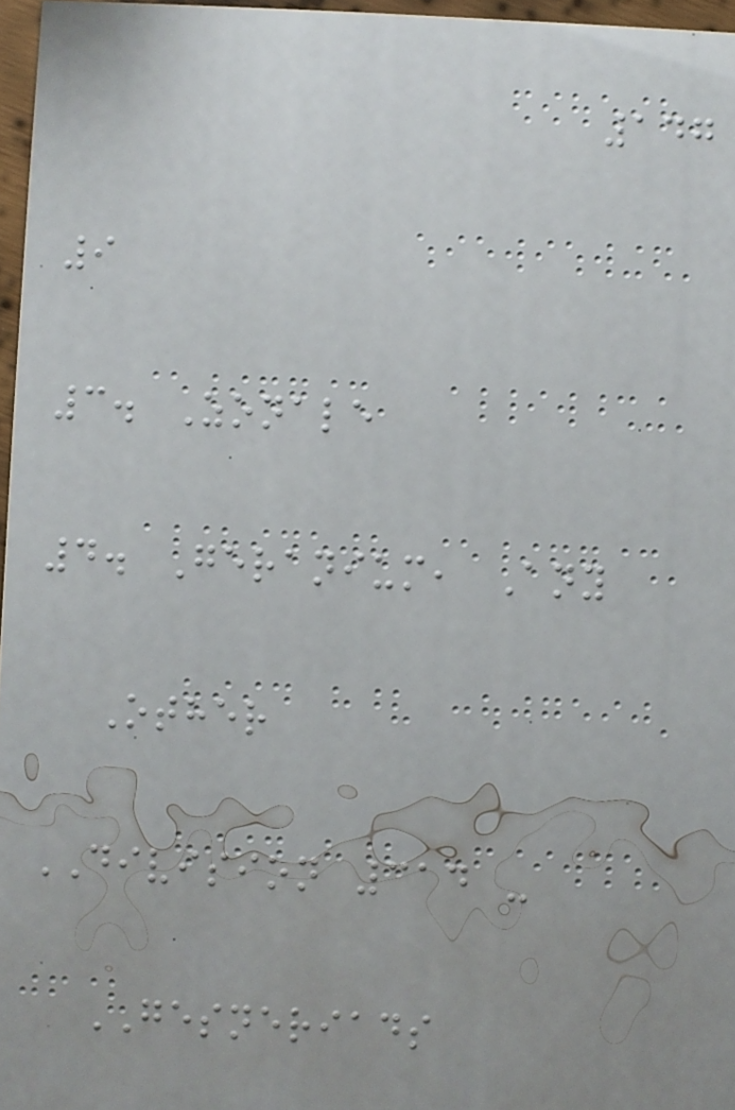147
9
3. Zonale
4. Geranium, Any
Other
DIVISION 314 -
GESNERIADS
